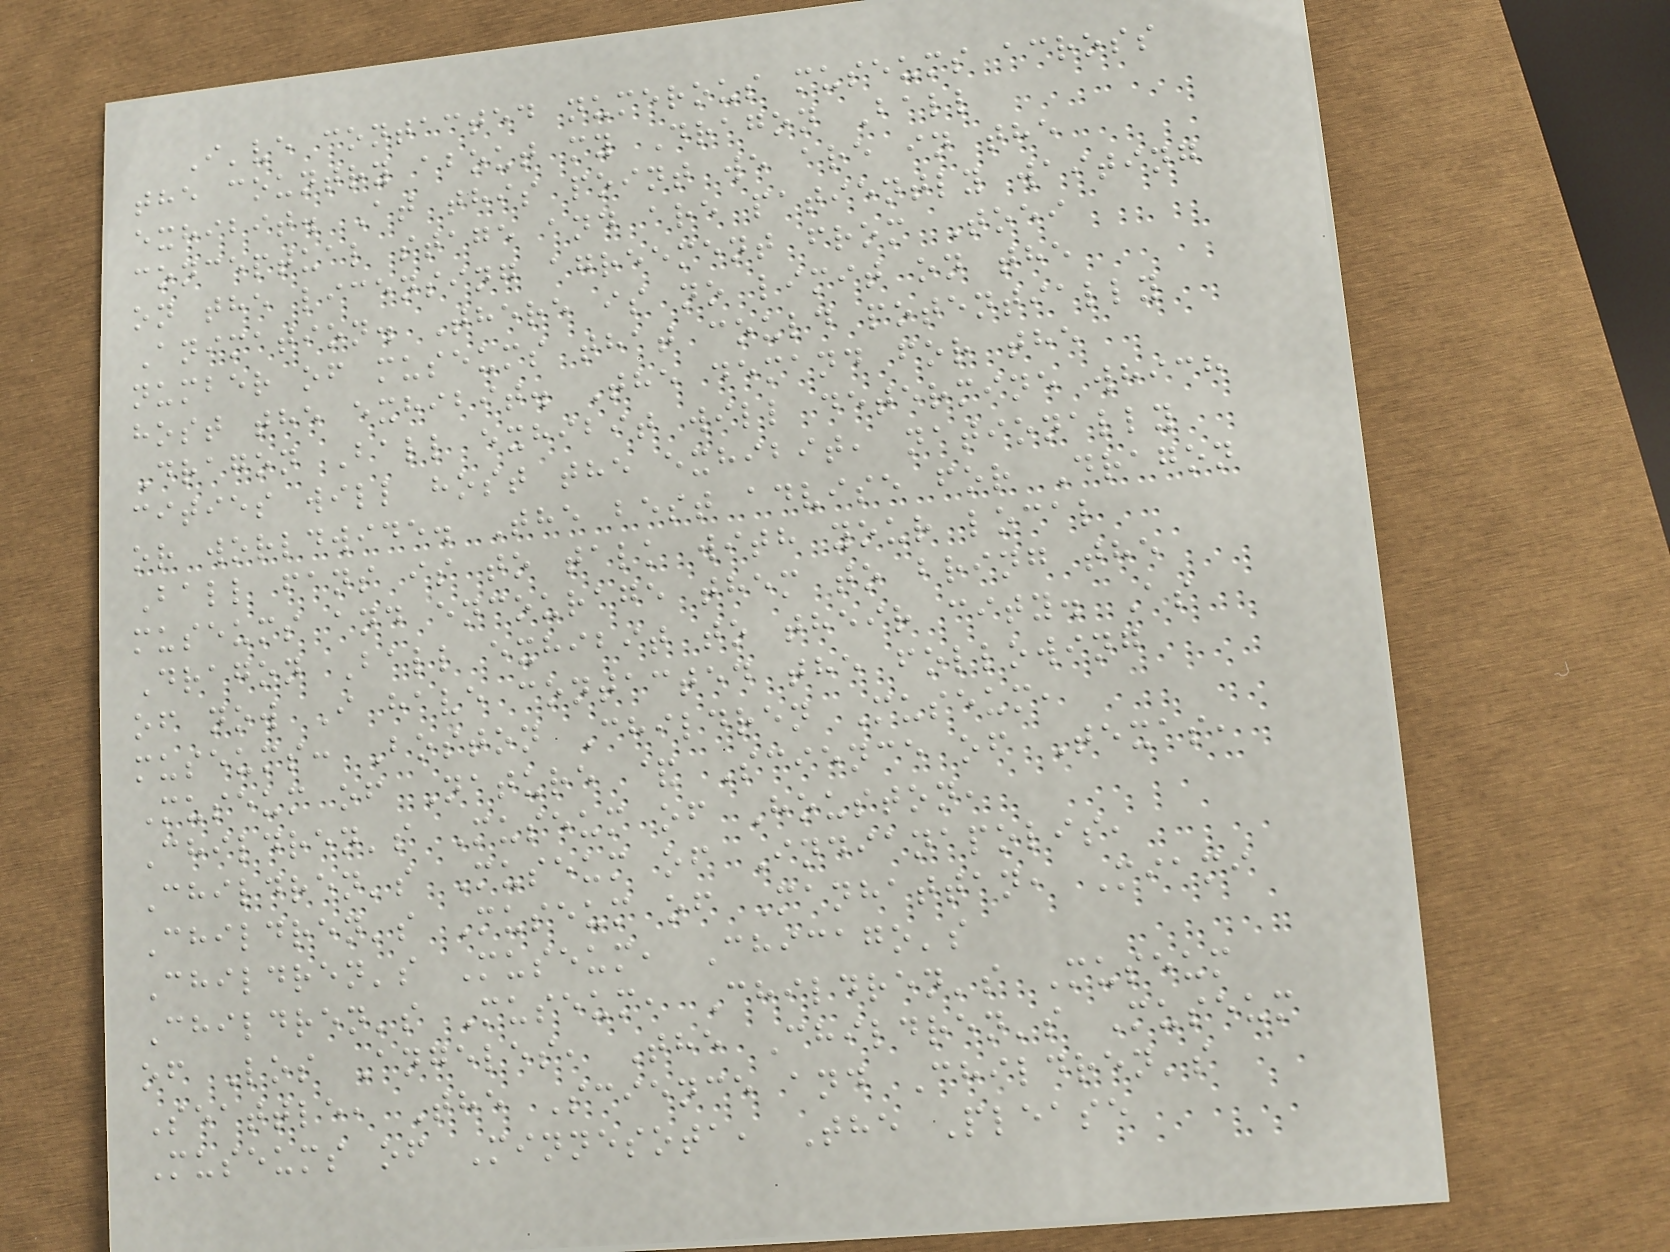I've contacted numerous museums across
the country about my Dragon Ball
exhibit. At this point we are in the
conceptual stage and are patiently waiting
on the licensing agreement from Toei
Animation. There is no limit on the
number of museums that could potentially
host the exhibit. The demand for the
Dragon Ball exhibit will determine which
cities will host the exhibit, nationally
or worldwide. The best advise for Dragon
Ball fans is to talk with your local
museums and encourage them to bring the
Dragon Ball exhibit to their city. As
of now I have contacted the following
museums: Boston Children Museum,
Museum of Nature & Science of Texas,
Children's Museum of Houston,
Children's Museum of Indianapolis,
Children's Museum of Manhattan, Miami
Children's Museum, Chicago's
Children's Museum, Children's Museum
of Los Angeles, The Children's Museum
Seattle, The Science and Children's
Museums of Minnesota, The Please
